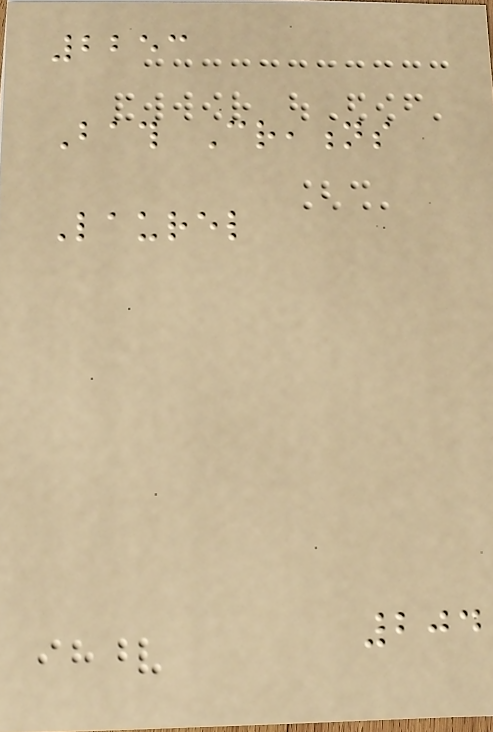2253
Bath Creations
Laurel
204
